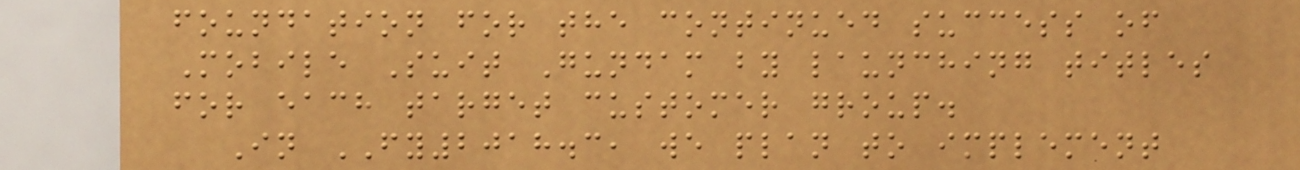foundation for the continued success of
Mobile Suit Gundam by launching titles
for each target customer group.
In FY2018.3, we plan to implement
